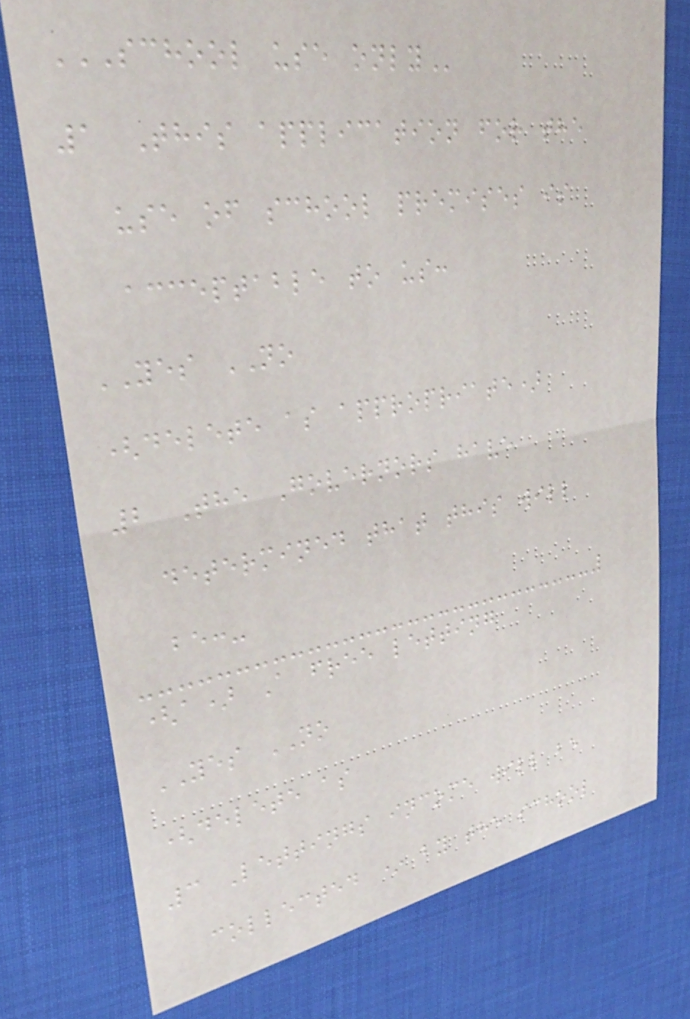SCHOOL USE ONLY
1 This application for the
use of school premises is
acceptable to us:
YES NO
(delete as appropriate)
2 The Governors have
determined that this will
be:-
(a) A free letting
YES NO
(delete as
3 Lettings income will be
collected * by the school
